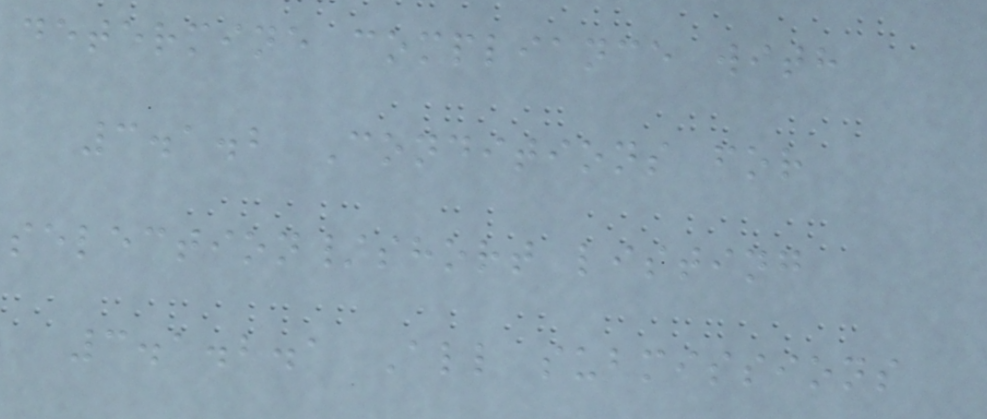determine compliance with
3.1.2 Conditions for
selection/short listing
3.1.2.1 All submissions
